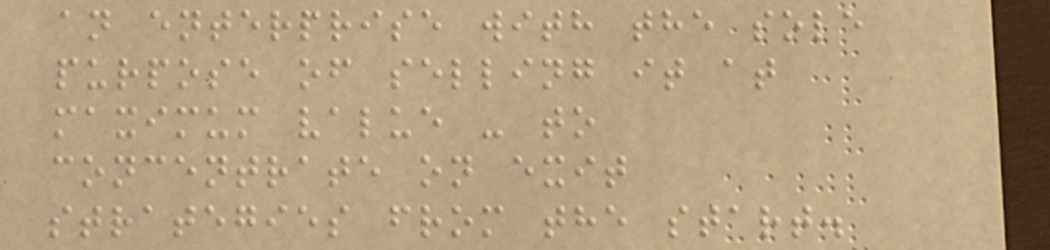an enterprise with the sole
purpose of selling it at
maximum value - to
concentrate on exit
strategies from the start.
